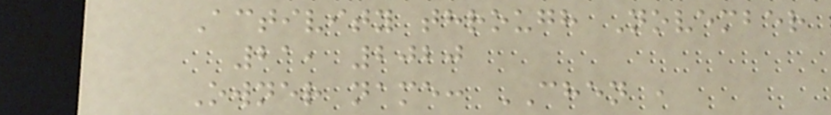Activity through November
21, 2020
Owner name: CHEN ,
